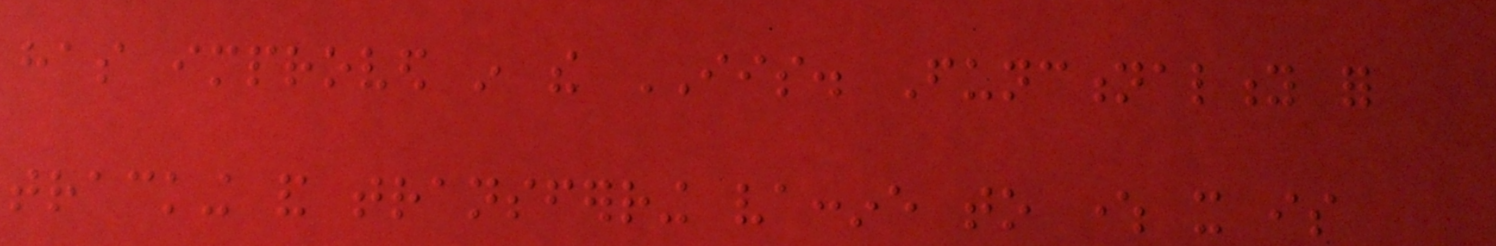has improved in the IIS. Functionality for
tracking and transferring vaccine to where it is
